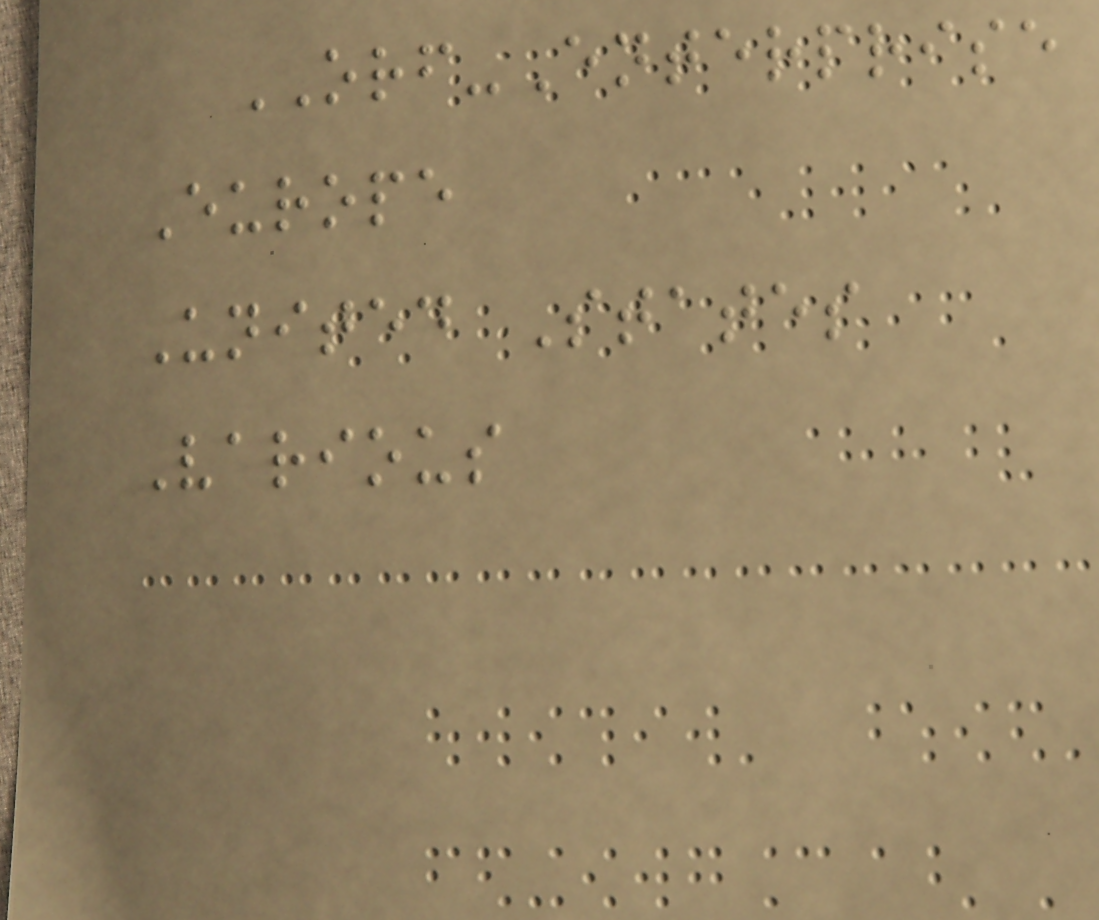ORF-Enterprise
Europe
United States
Various
